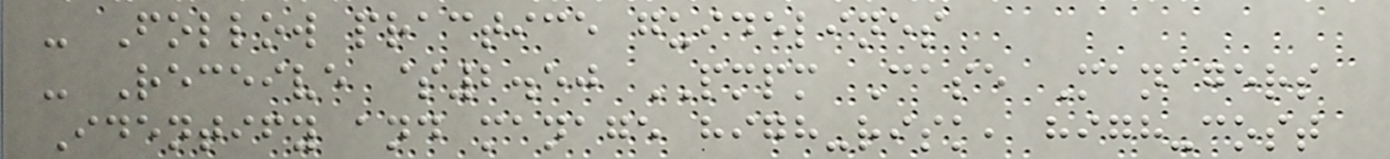- Follow practice guidelines
- Receive $2.50 PMPM Case Managers
Identify and manage high-risk, high-cost
